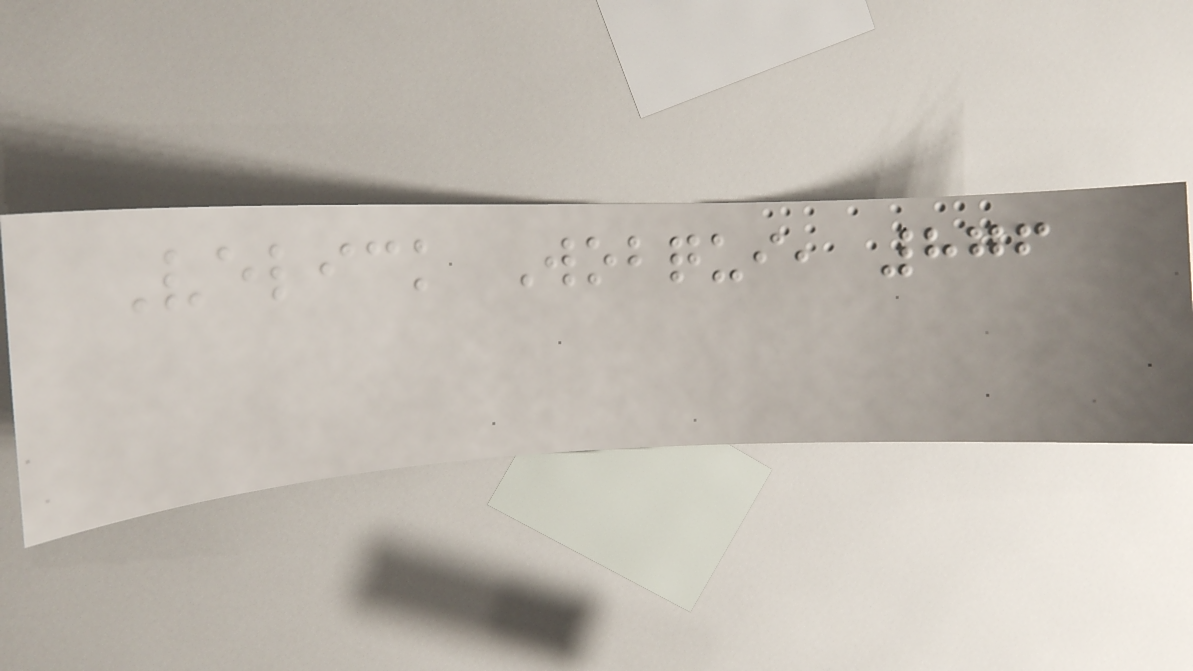Velick Wobqui, 876
